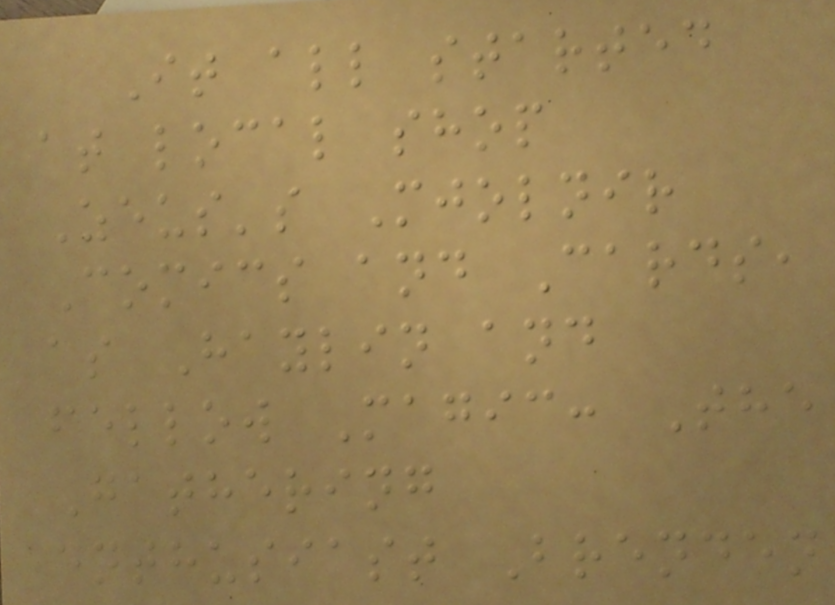It all started
at local shop
Zeus's Mjolnir
Comics and Cards,
as Haylin and
fellow Magic: The
Gathering
enthusiast Brenden
